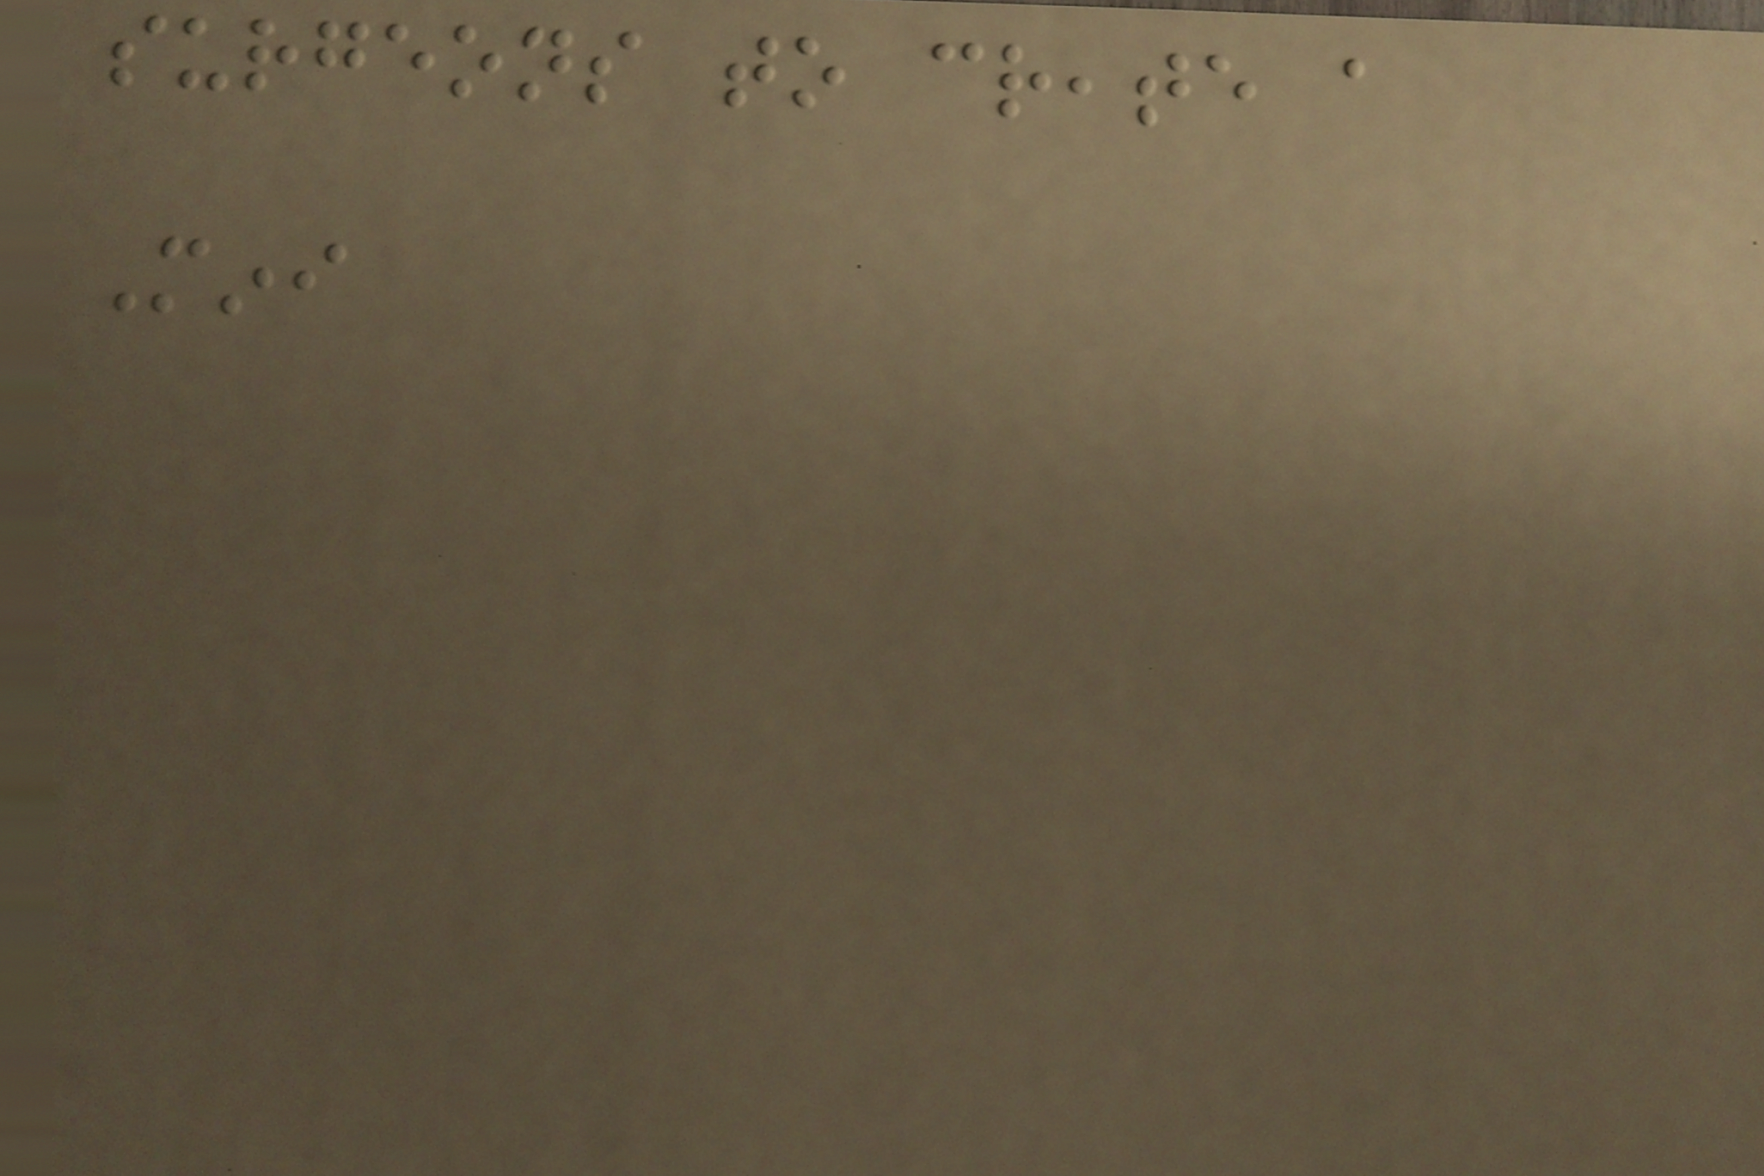surgeons to create a
Mini
